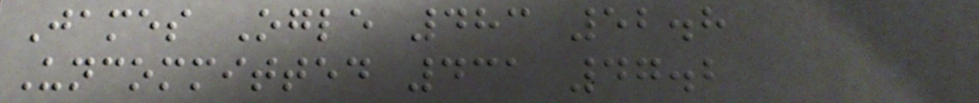James Ogle 483 52.8
Uncommitted 431 47.2
